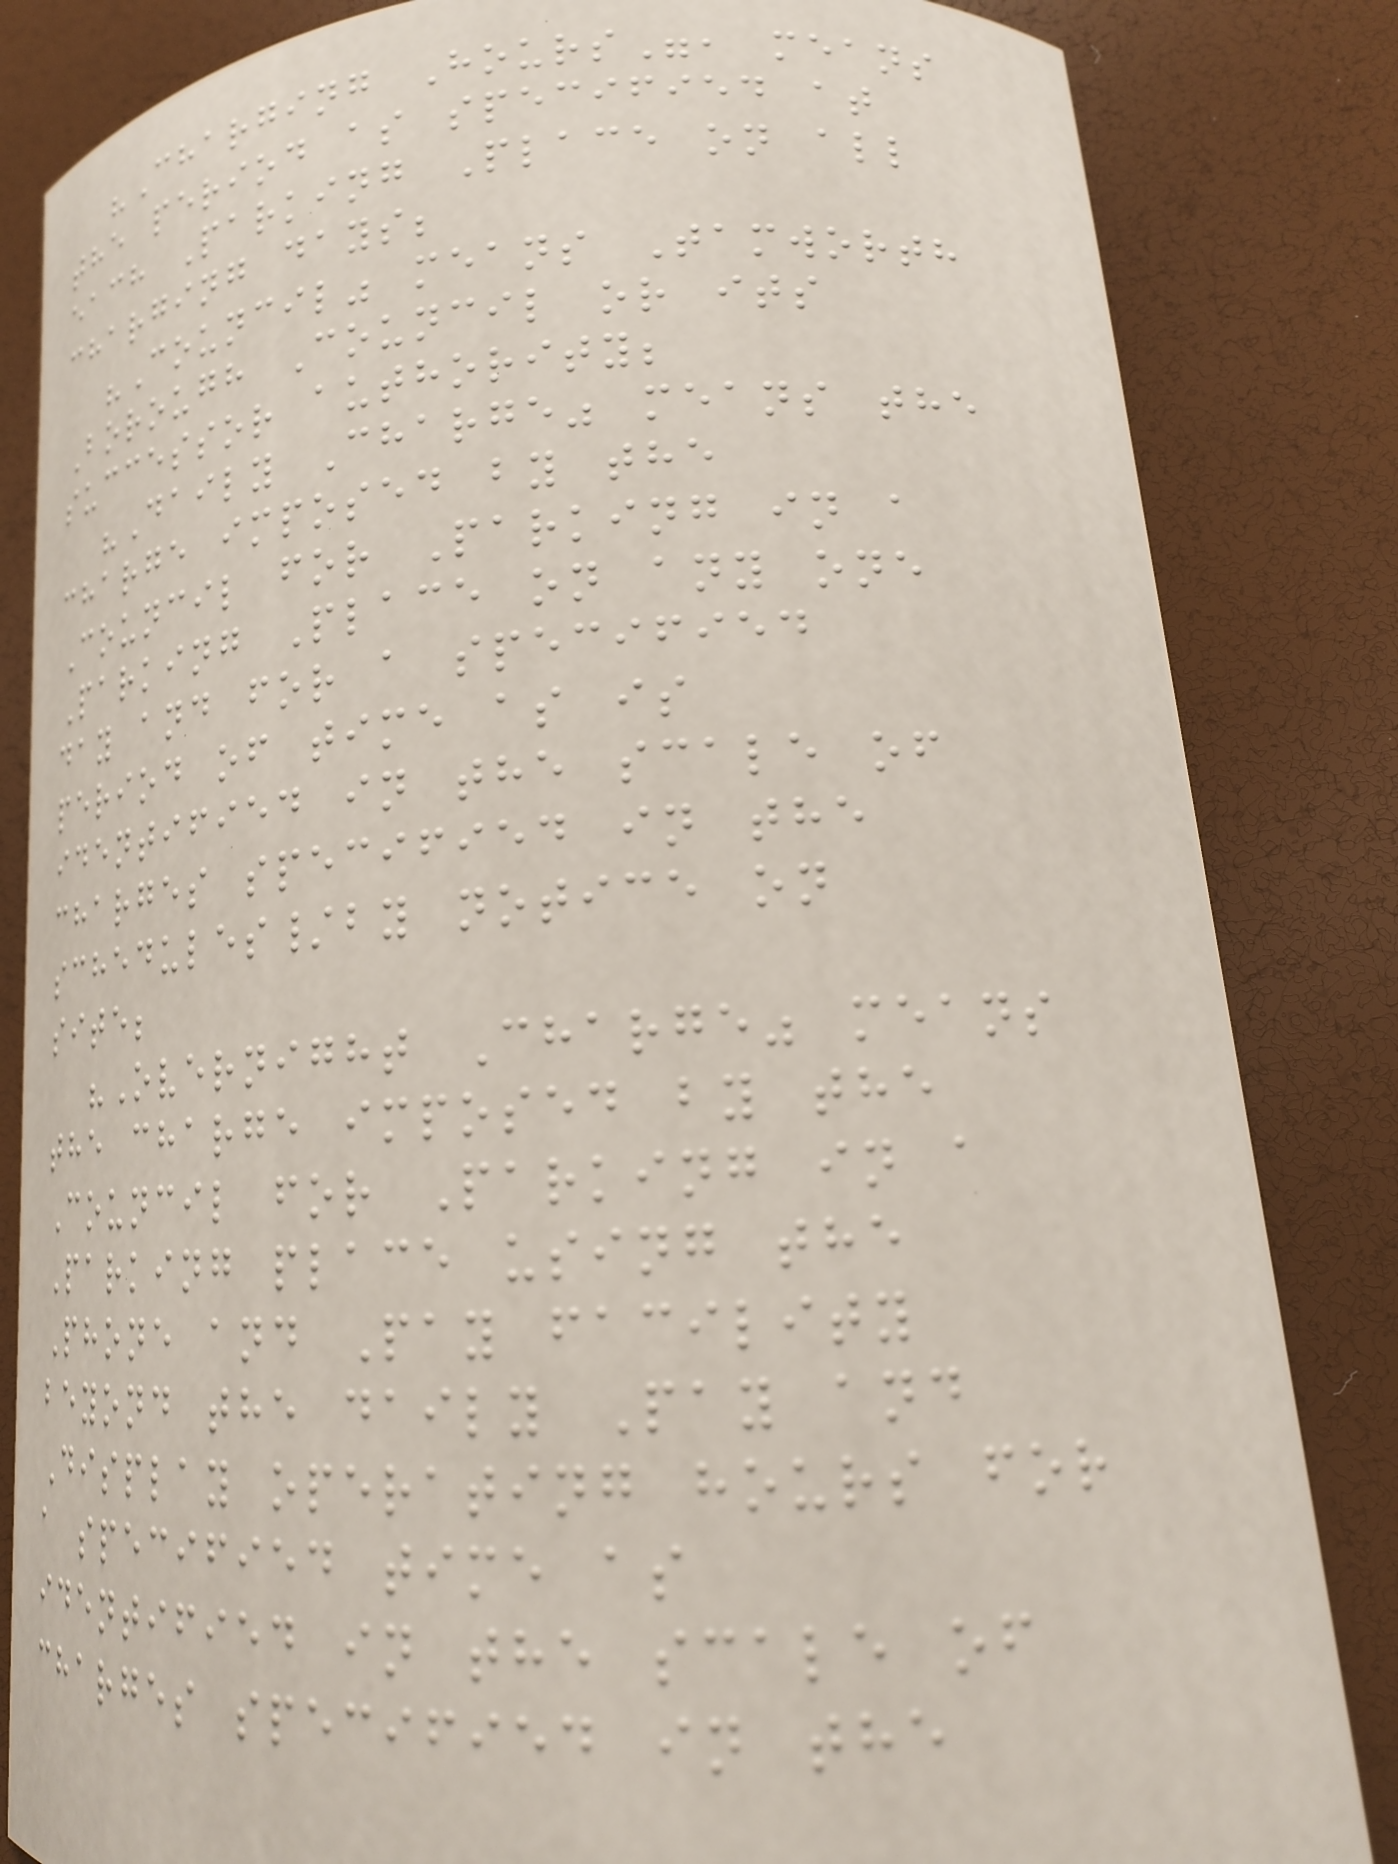"Charging Hours", means
the period as specified at
each Parking Place on all
charging days;
"Council" means Tamworth
Borough Council or its
successor authority;
"Daily Charge" means the
charge imposed by the
Council for Parking in a
Parking Place on any one
day and for a specified
period of time as is
identified in the scale of
charges specified in the
schedules/by notice on
site;
"Overnight Charge" means
the charge imposed by the
Council for Parking in a
Parking place using the
Phone and Pay facility
beyond the daily Pay and
Display operating hours for
a specified time as
identified in the scale of
charges specified in the
